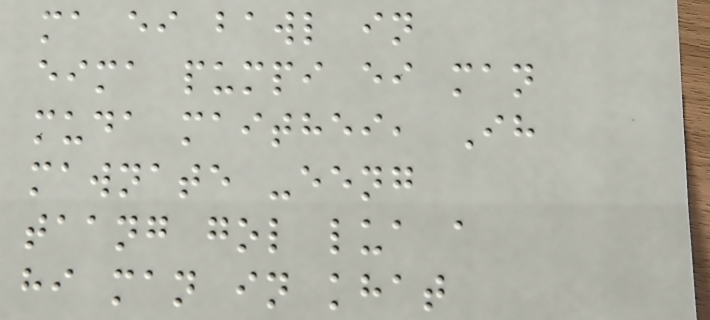ma ei bawl in
eima pumpi ei man
muda maithei, Ih
mawnate -eeng
taang gol lua a
hi man in khat
